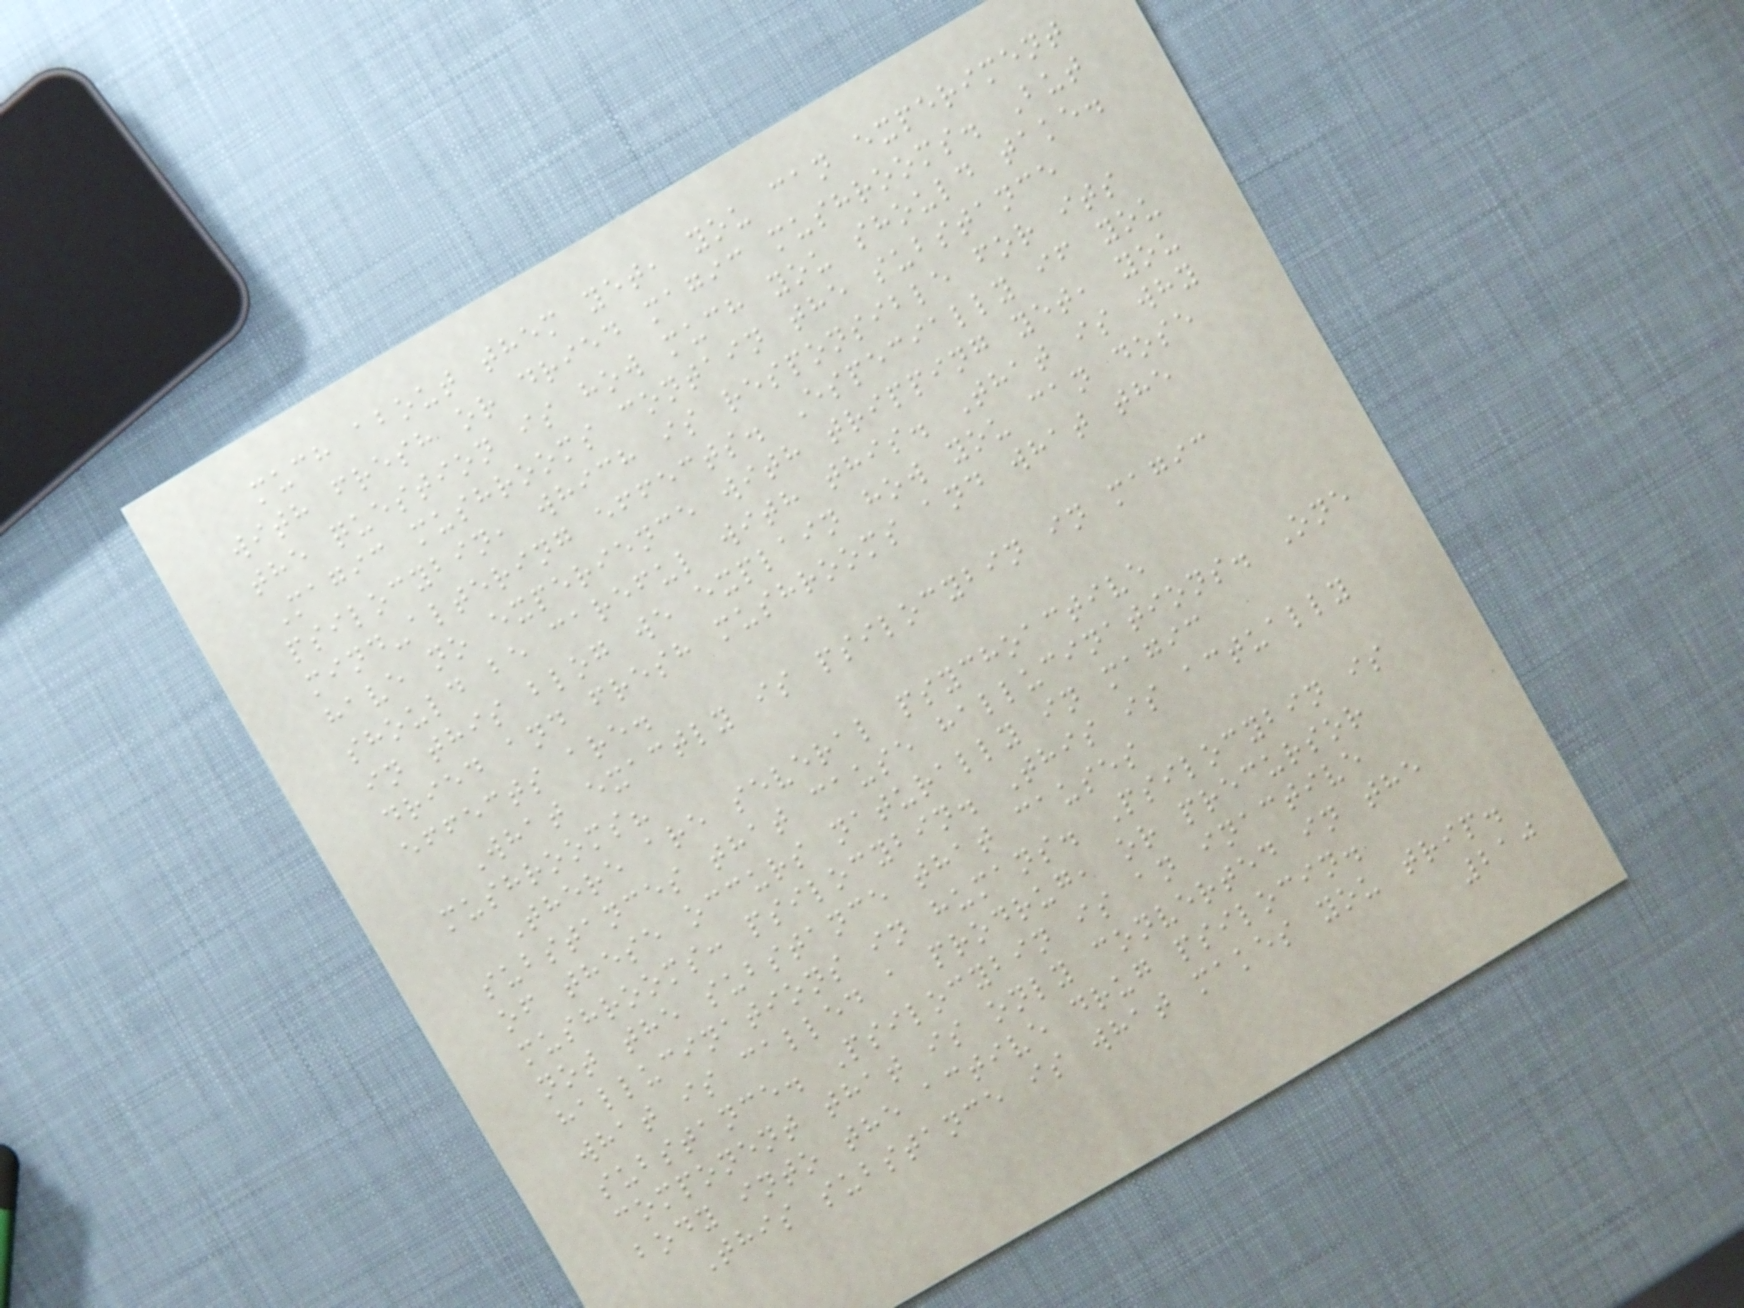much about them yet, you can experiment
with fresh or dried magic mushrooms. But
the question is how much you should take.
Magic mushrooms contain the substance
psilocybin, which is responsible for its
mind-altering effects. Especially if you
have no experience with tripping yet, you
should be careful with this. That is why
in this blog we explain how you can dose
dried and fresh mushrooms and what the
effects are.
What exactly is psilocybin in magic
mushrooms?
There are several psychoactive
substances that cause hallucinations. One
of these occurs naturally in magic
mushrooms: psilocybin. This is actually
not the substance that causes
hallucinations in humans. Psilocybin is
what is called a prodrug, or precursor
substance. Psilocybin is an inactive
component that is only converted in the
body into the active drug psilocin.
This substance is what makes you trip.
210
